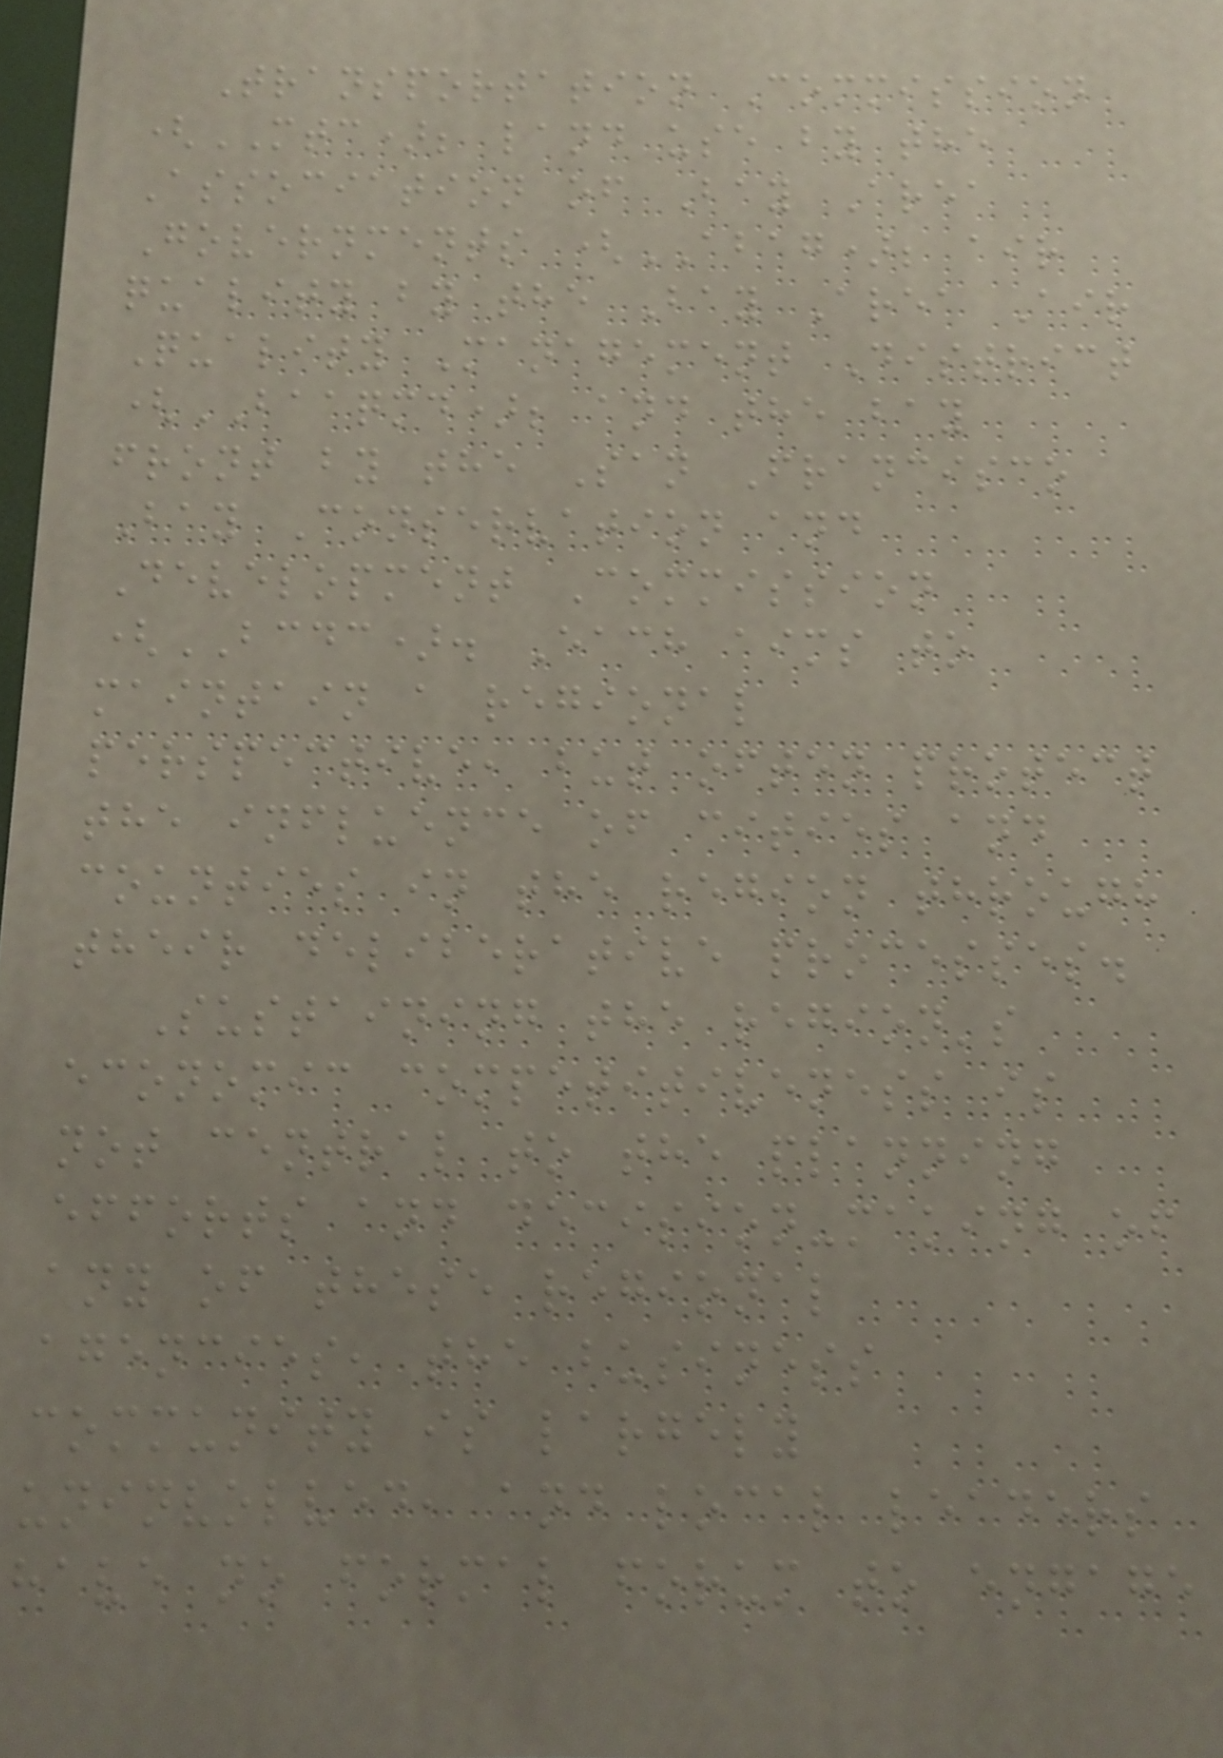Transportation Commission
(MTC); land use by the
Association of Bay Area
Governments (ABAG); air
quality by the Bay Area Air
Quality Management District
(BAAQMD); and the bay
front by the San Francisco
Bay Conservation and
Development Commission
(BCDC). Each aims to
maintain a regional
perspective, but often protect
the influence of cities and
counties in the region through
their deliberative processes.
Sustaining the region's
economic competitiveness is
not central to the planning
efforts and decision-making of
any of these regional
agencies, the business
community is largely
uninvolved, and local leaders
have no formal forum to engage
